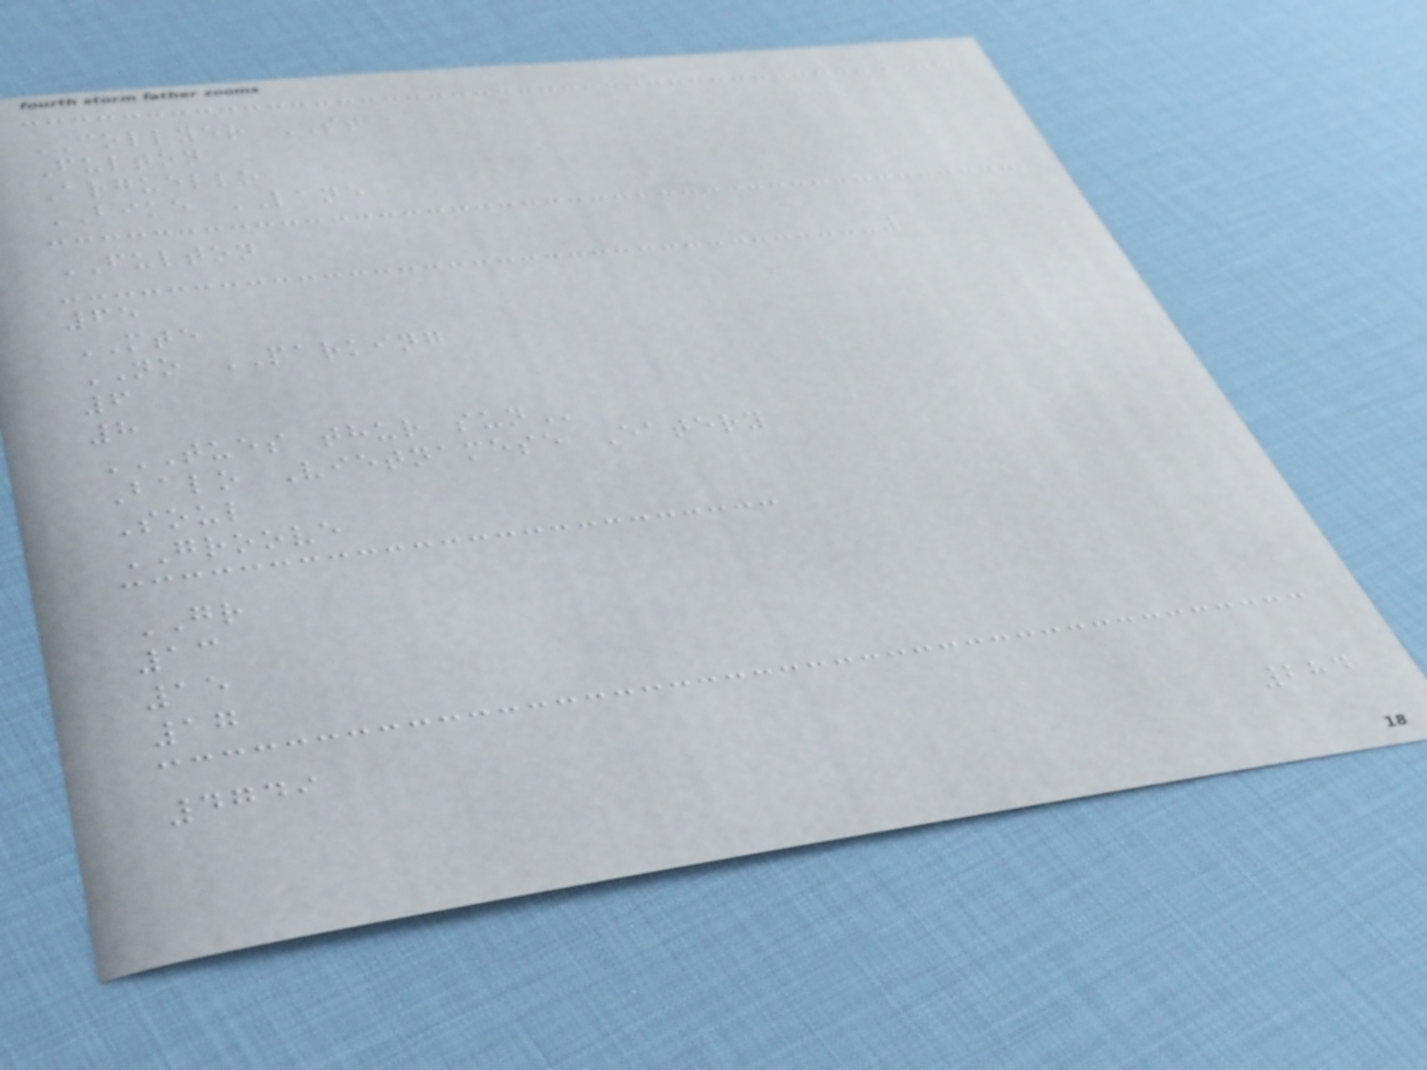COLLYER ST
Fulton
Arguello
BIKE LANE
FULTON
65
MTE
NO PARKING
6
8
TUES THUR SUN
Balo Vietnamese Eatery
Soul
GROOVE
GR
13
15
17
4749
284
